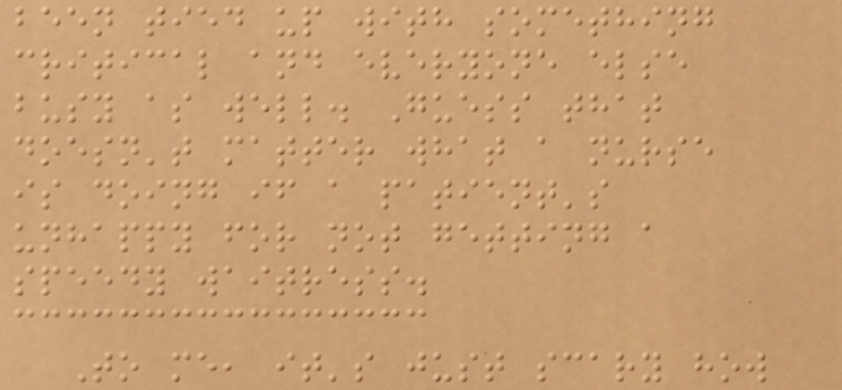been tied up with something
critical and everyone else
busy as well. Guess that
doesn't matter what a nurse
is doing if a patient's
unhappy for not getting a
speedy waitress.
To me, it's just scary how
